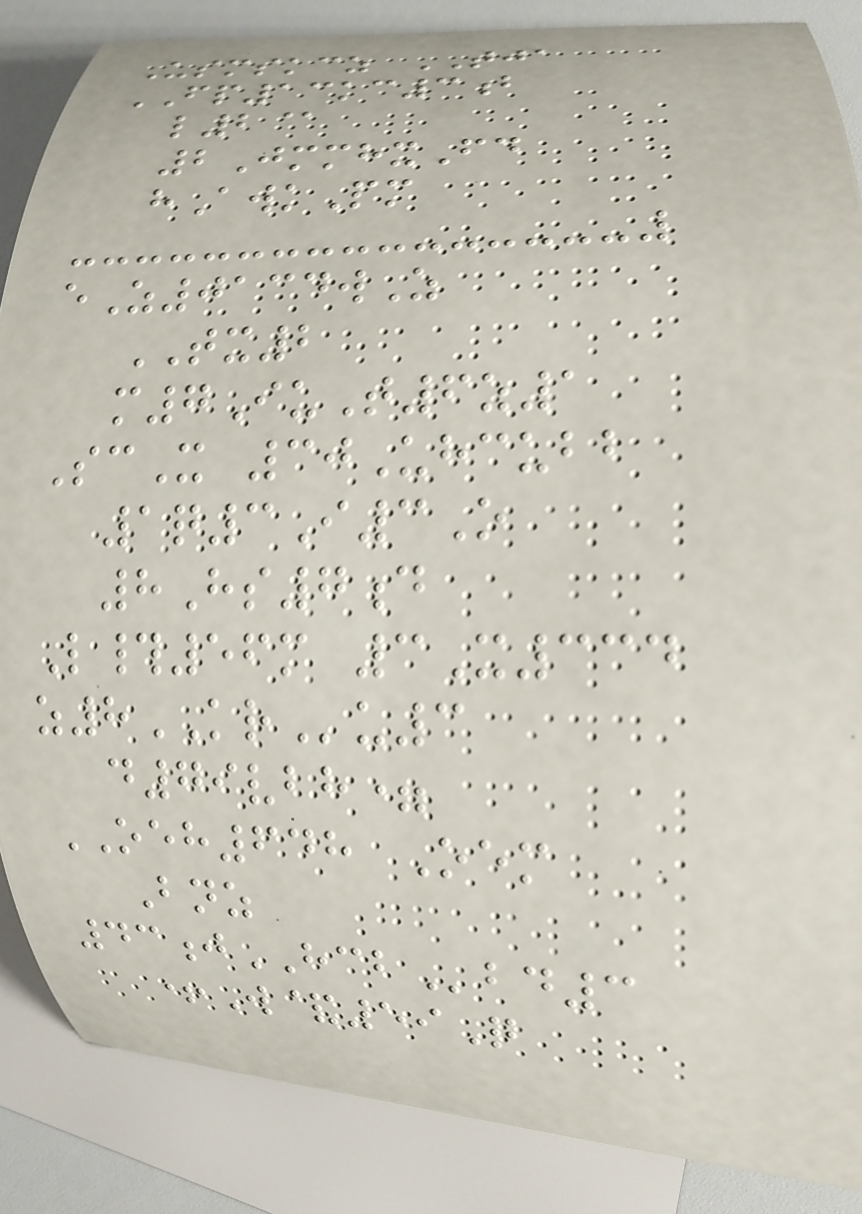Usmskcz TJA
FP13kc3b
l2@
2JmmhxFd
hAwkPm
eZ0134wZ
TX2
m7IuT6z1
ScX 30Uhcubb
1q3I3O
8Hs7d
L#56m 3X334
z8KRu3
d79vbh=
OEH648 Oem
Bnz
43jHCBbd3
+W&59Q
